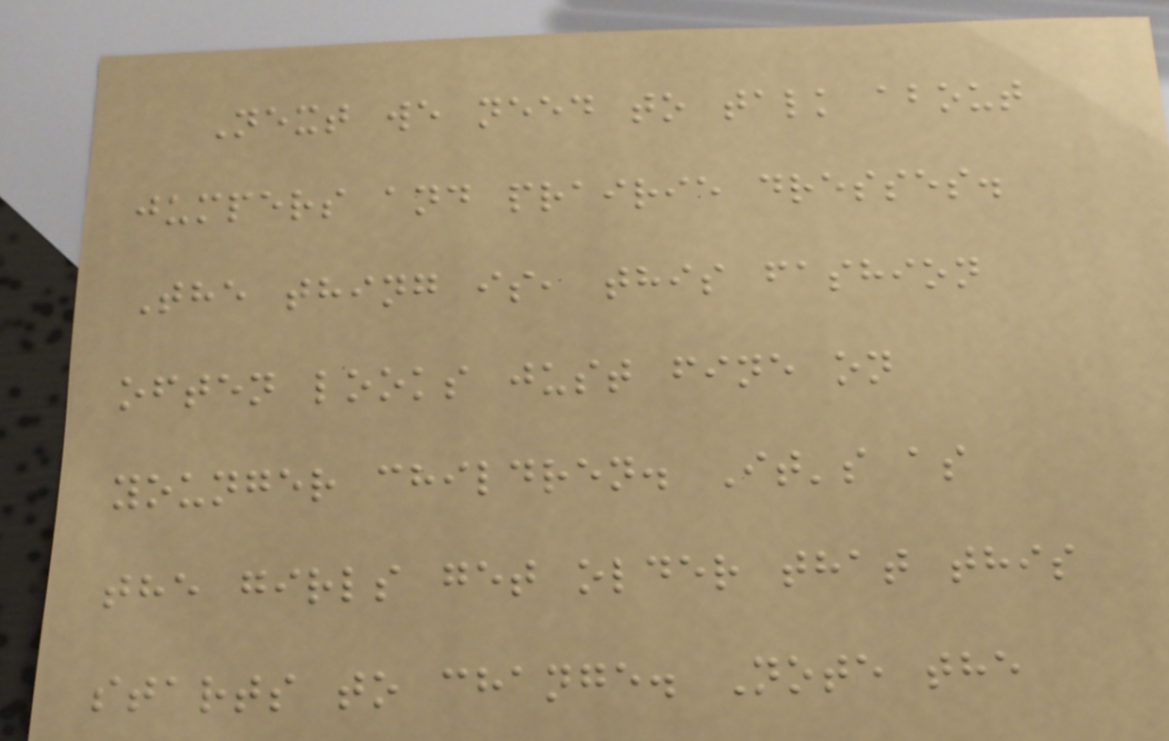Next we need to talk about
jumpers and prairie dresses.
The thing is, this fashion
often looks just fine on
younger children. It's as
the girls get older that this
starts to change. Note the
